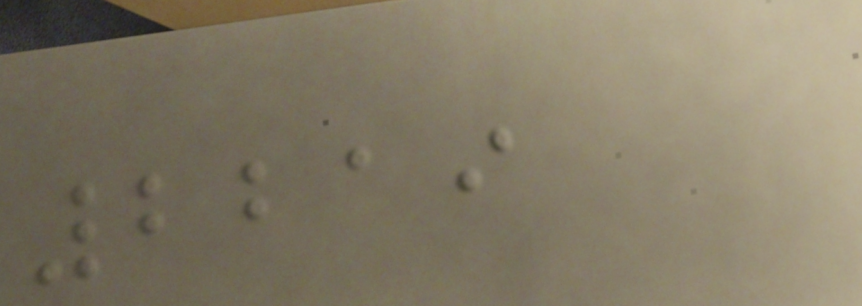2219
